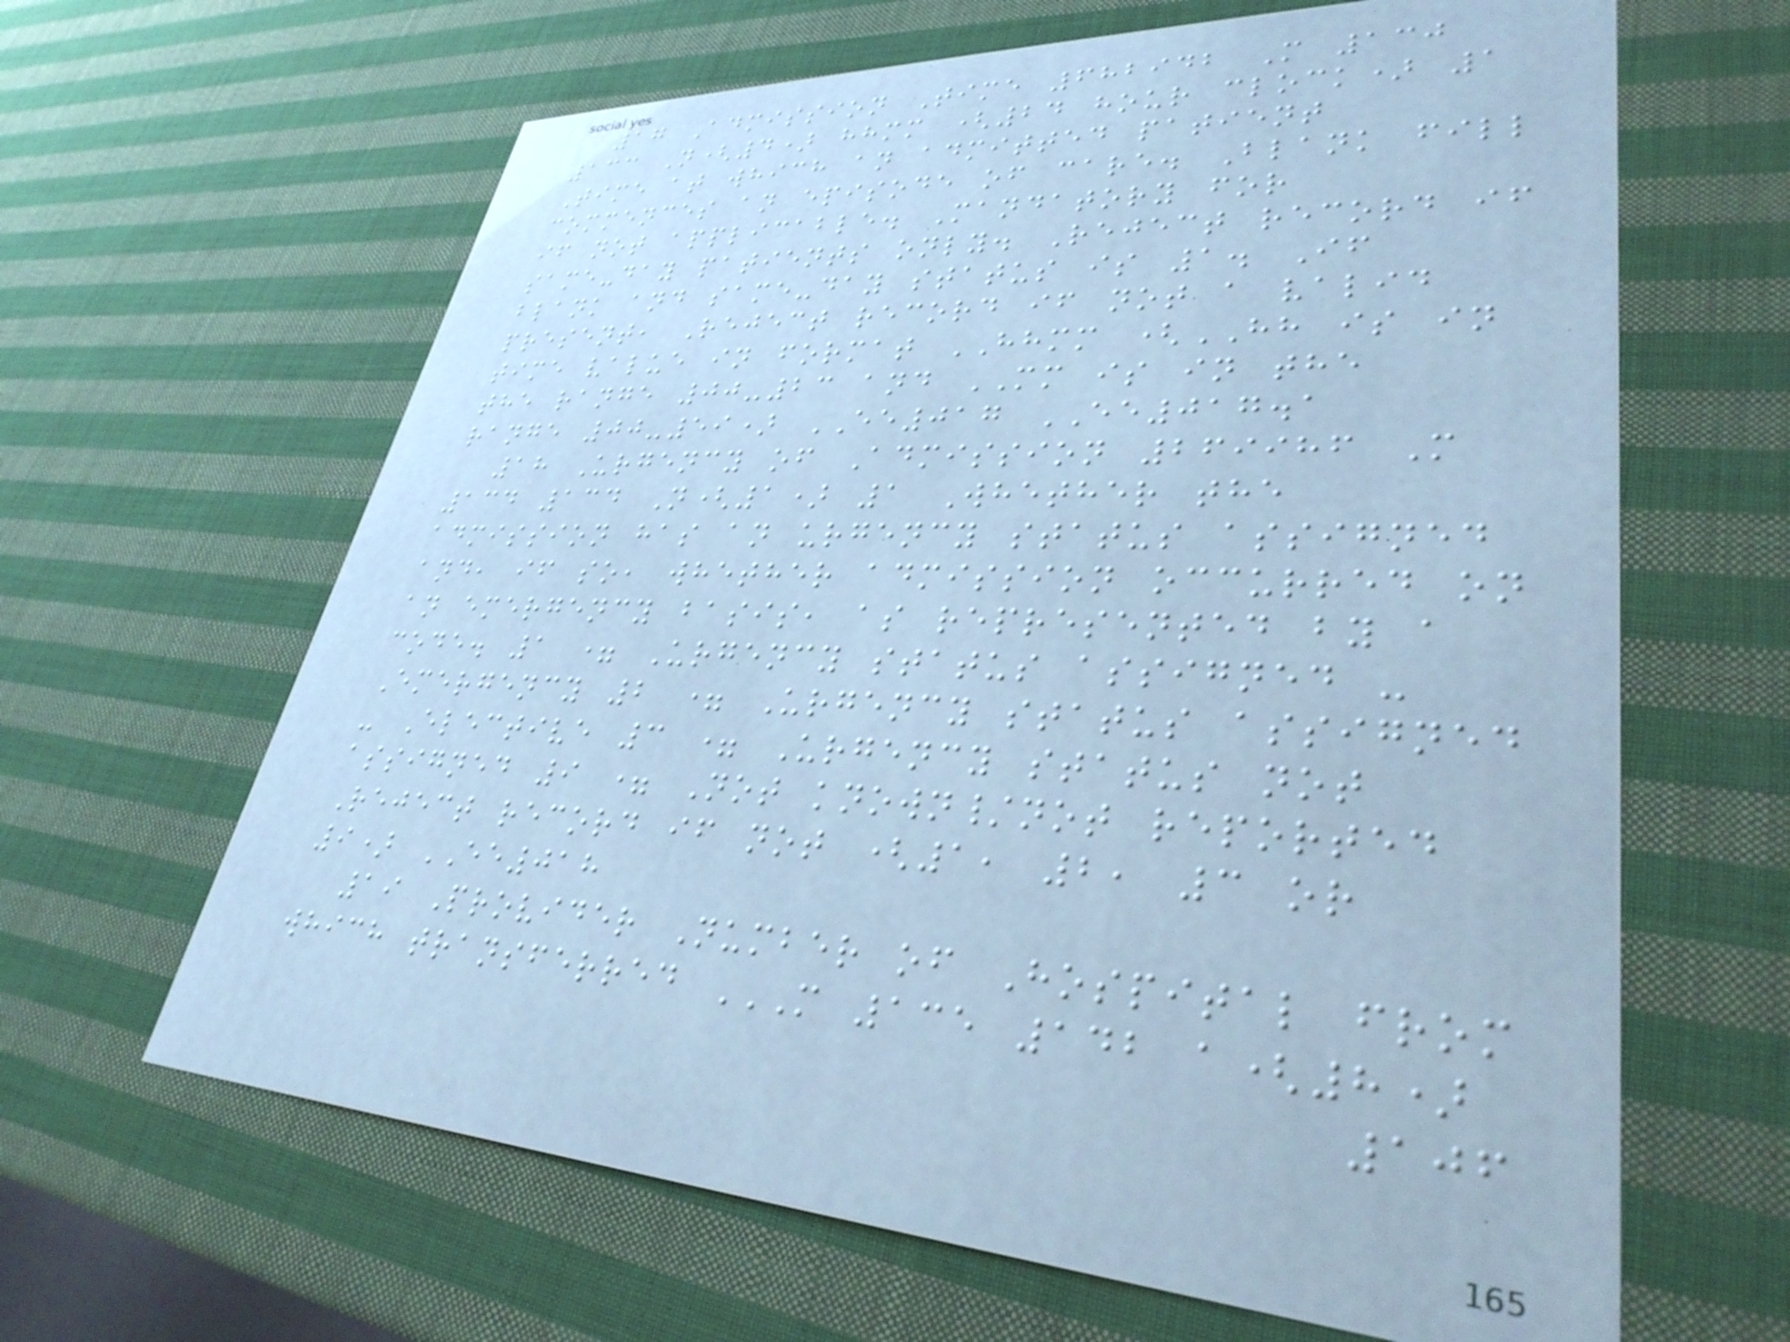17 Admission Time 682942 M 130
133 N(4) hhmm (24 hour clock) 1
Time at which an admitted patient
commences an episode of care. Blank fill
if not applicable. Mandatory for
same-day patients only. Reject record if
blank and same-day status is 1. If
present, Reject record if not a valid
time value in format HHMM (HH is in
the range 00-23 and MM is in the
range 00-59) EE017 EE017.1
18 Urgency of Admission 269986 M
134 134 N(1) 1 Whether the
admission has an urgency status assigned
and, if so, whether admission occurred on
an emergency basis, as represented by a
code. 1 = Urgency status assigned -
Emergency 2 = Urgency status assigned
- Elective 3 = Urgency status not
assigned 9 = Not known/not reported
Reject record if not (1, 2, 3 or
9) EE018
19 Provider Number of Hospital from
which transferred M 135 142 A(8)
106
